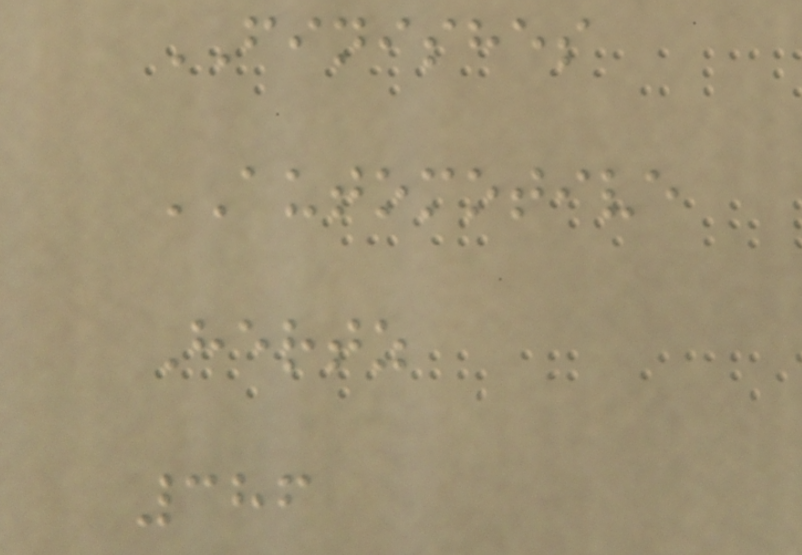FINISHES
AUTOMOTIVE
Hertz
386
